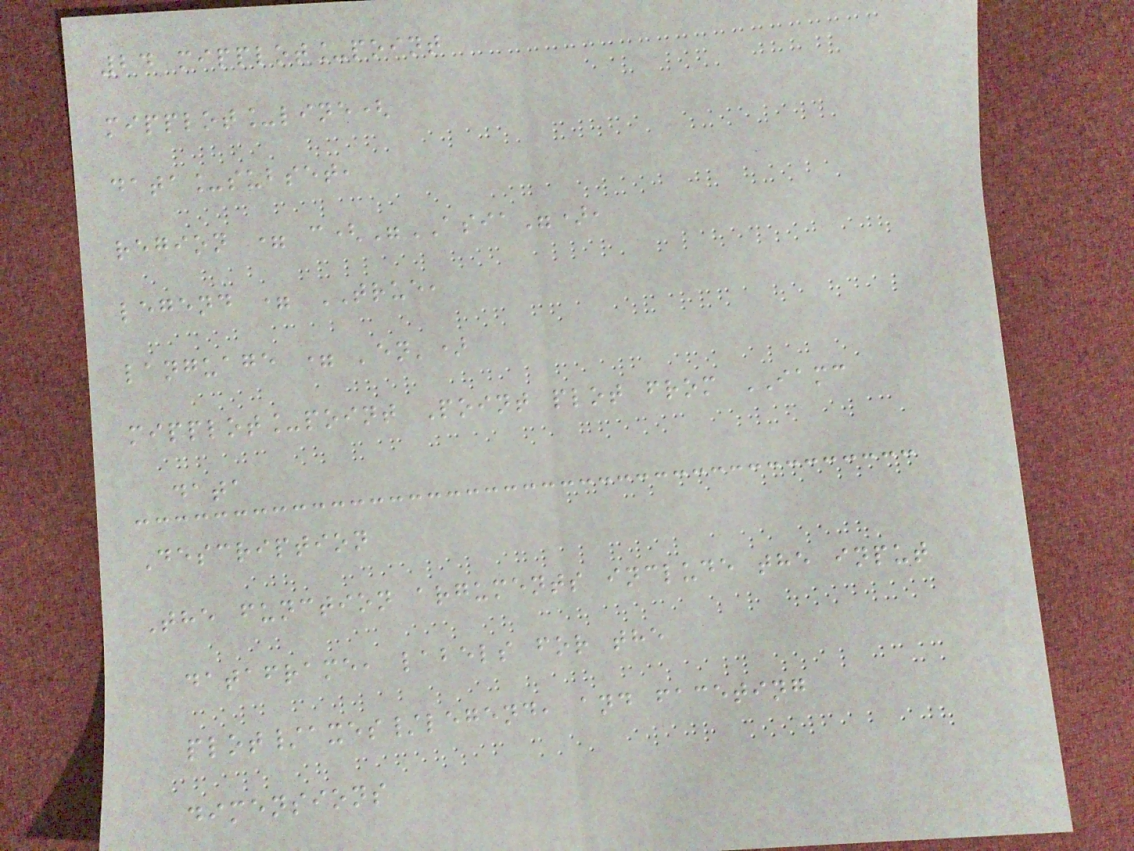24 mipplot_point
mipplot_line(
data_subset,
region = c("ASIA"),
legend = TRUE,
language = 'en')
mipplot_point Point plot from IAMC
data
Description
The function arguments include the input
dataframe, labels for the
plot/axes/legend, and faceting
dimensions
